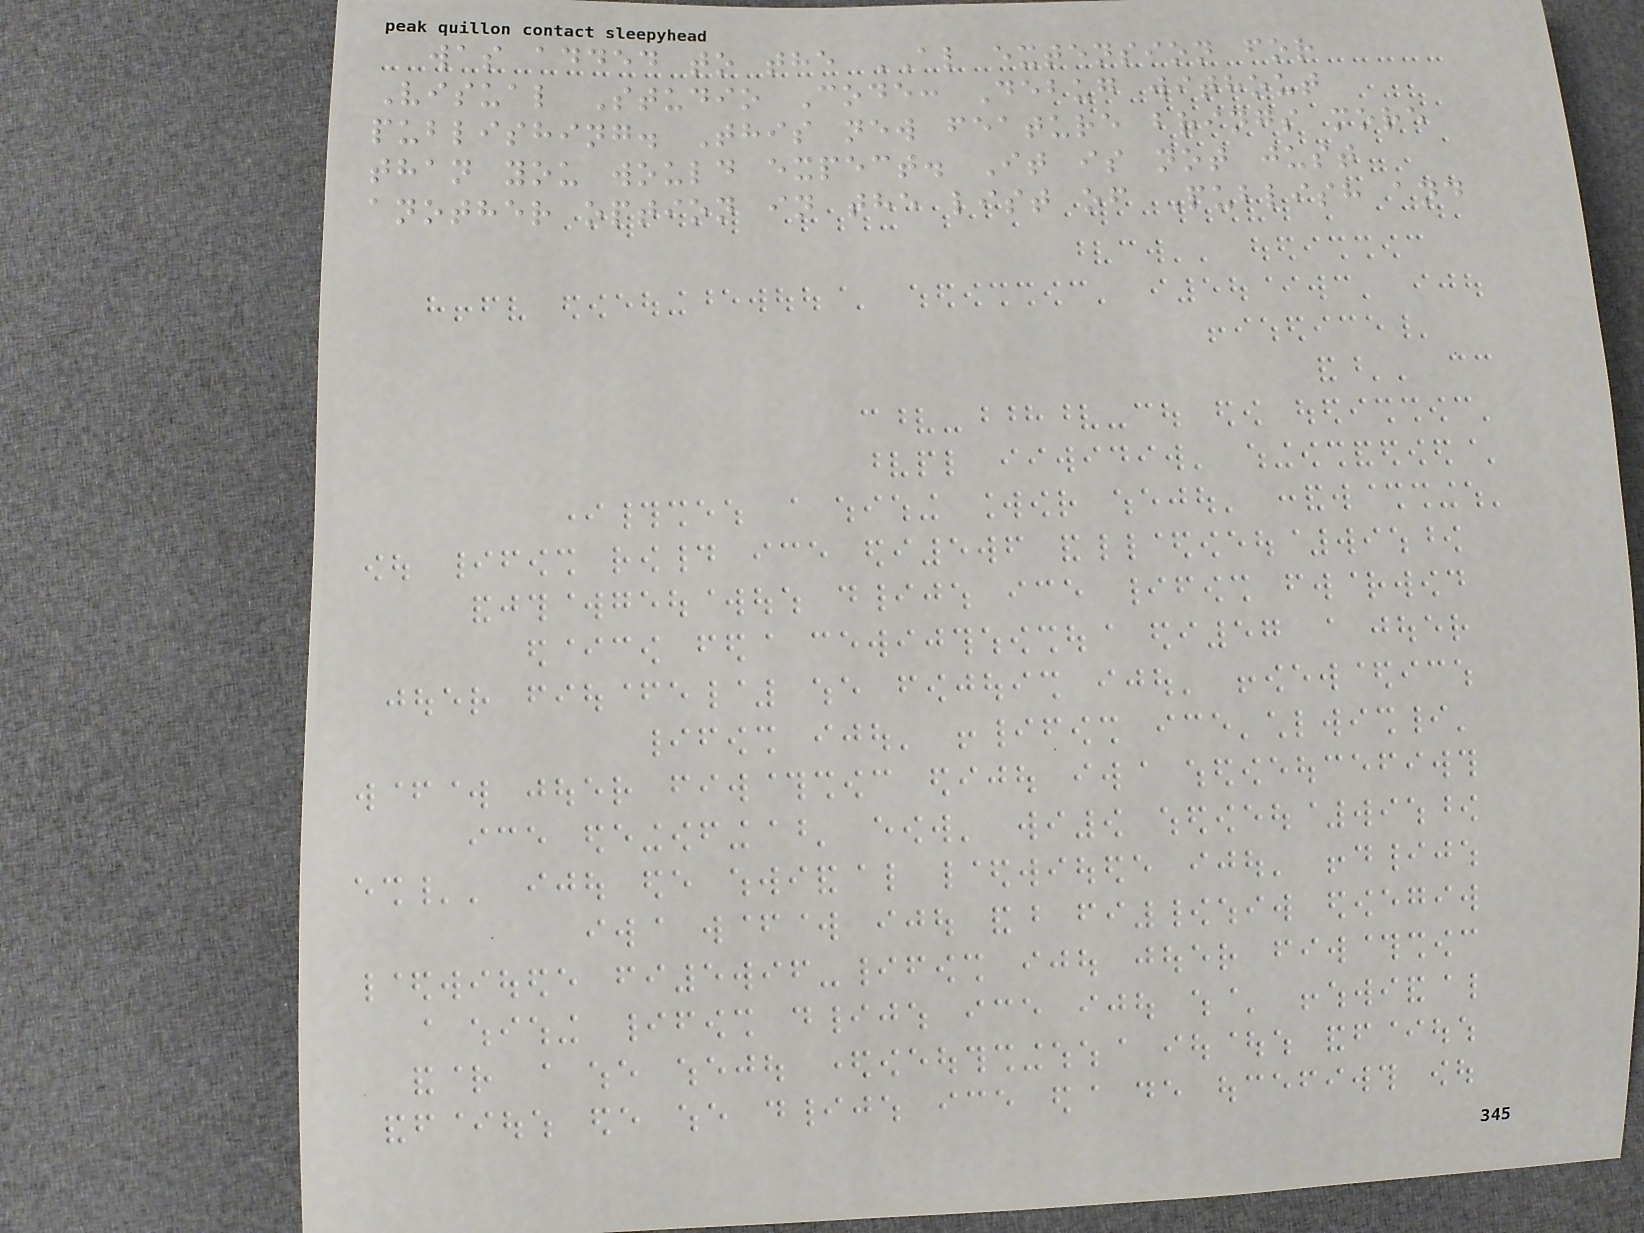was added to the AL extension for
Visual Studio Code: Debug without
publishing. This new feature brings more
than you would expect. It is not just
another option in the list of Publish and
